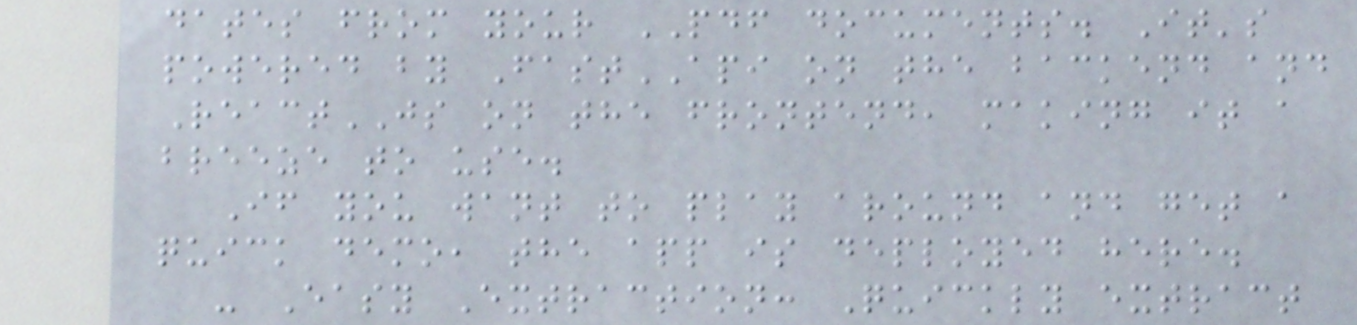dates from your PDF documents. It's
powered by FastAPI on the backend and
ReactJS on the frontend, making it a
breeze to use.
If you want to play around and get a
quick demo, the app is deployed here.
- Easy Extraction: Quickly extract
